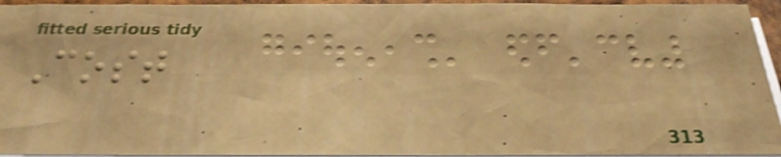Cost
